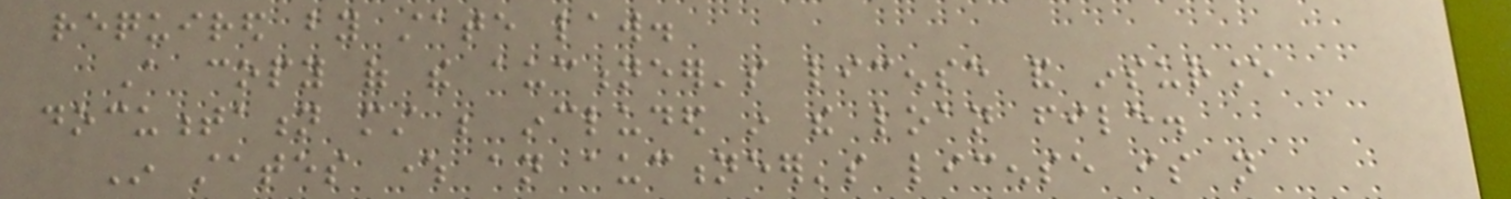required by state law.
A copy of the auctioneer's license and insurance
documentation must be included in the loan file.
In states where an auctioneer's license is not
